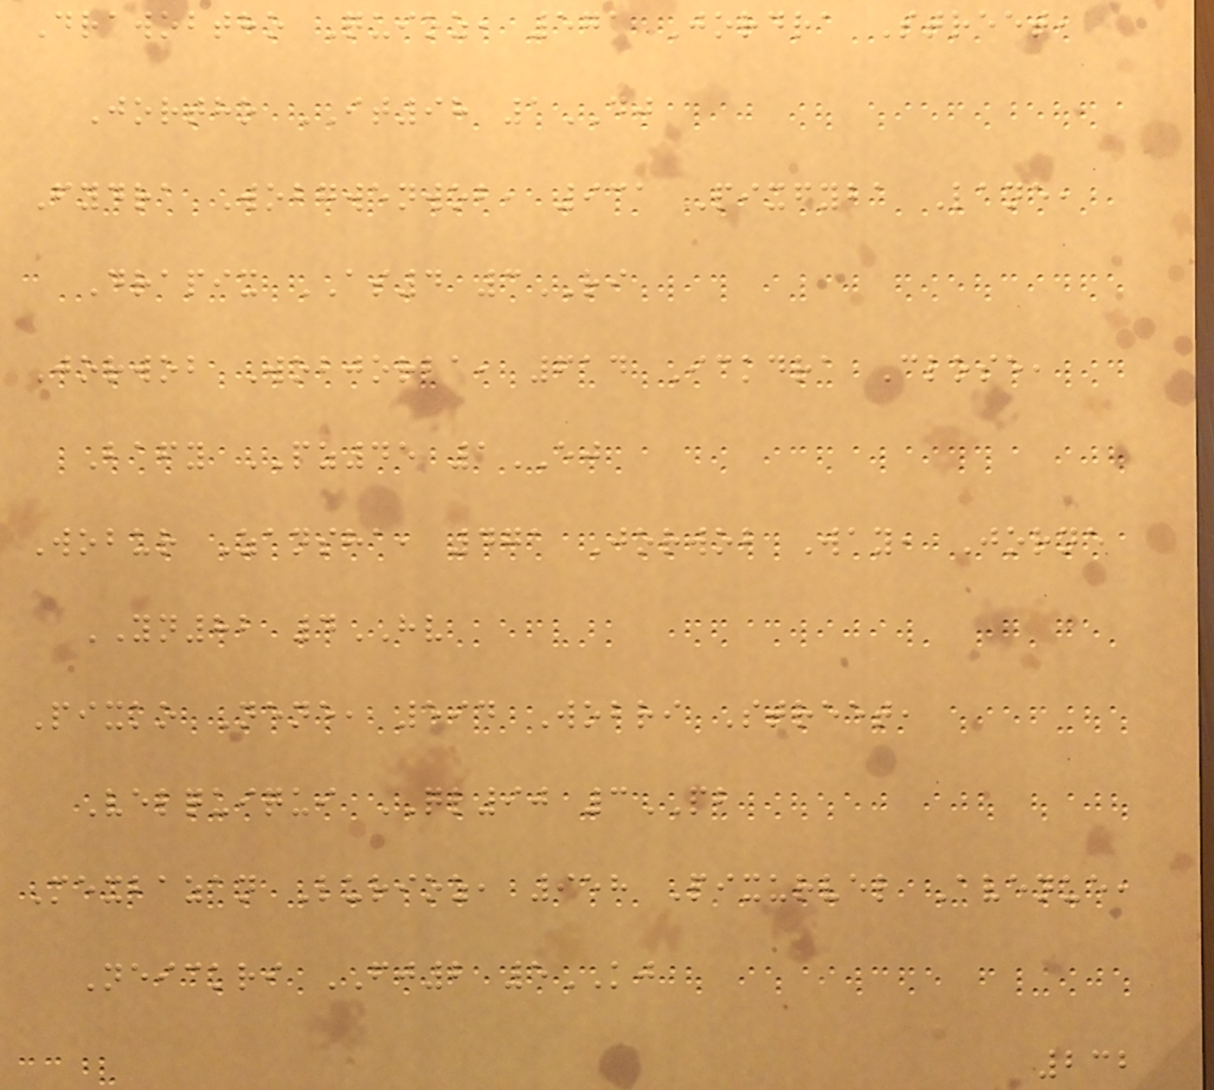Drawobtho Quioz, 571 Jordra Street,
Jortho IT98 1DJ
Fydra Wobgwenwob, 931 Pixfyba Lane,
Drapix AS4 3RI
Jorwob Wobjorba, 614 Ickdra Close,
Bafy PZ45 1EJ
Wobur Zansha, 471 Jorwob Way, Jorne
YN82 4HV
Pixko Nene, 594 Wobri Street,
Velquiqui QL90 3PB
Mexbazan Lurioz, 958 Pixurvel Avenue,
Neickri FJ2 5KJ
232
